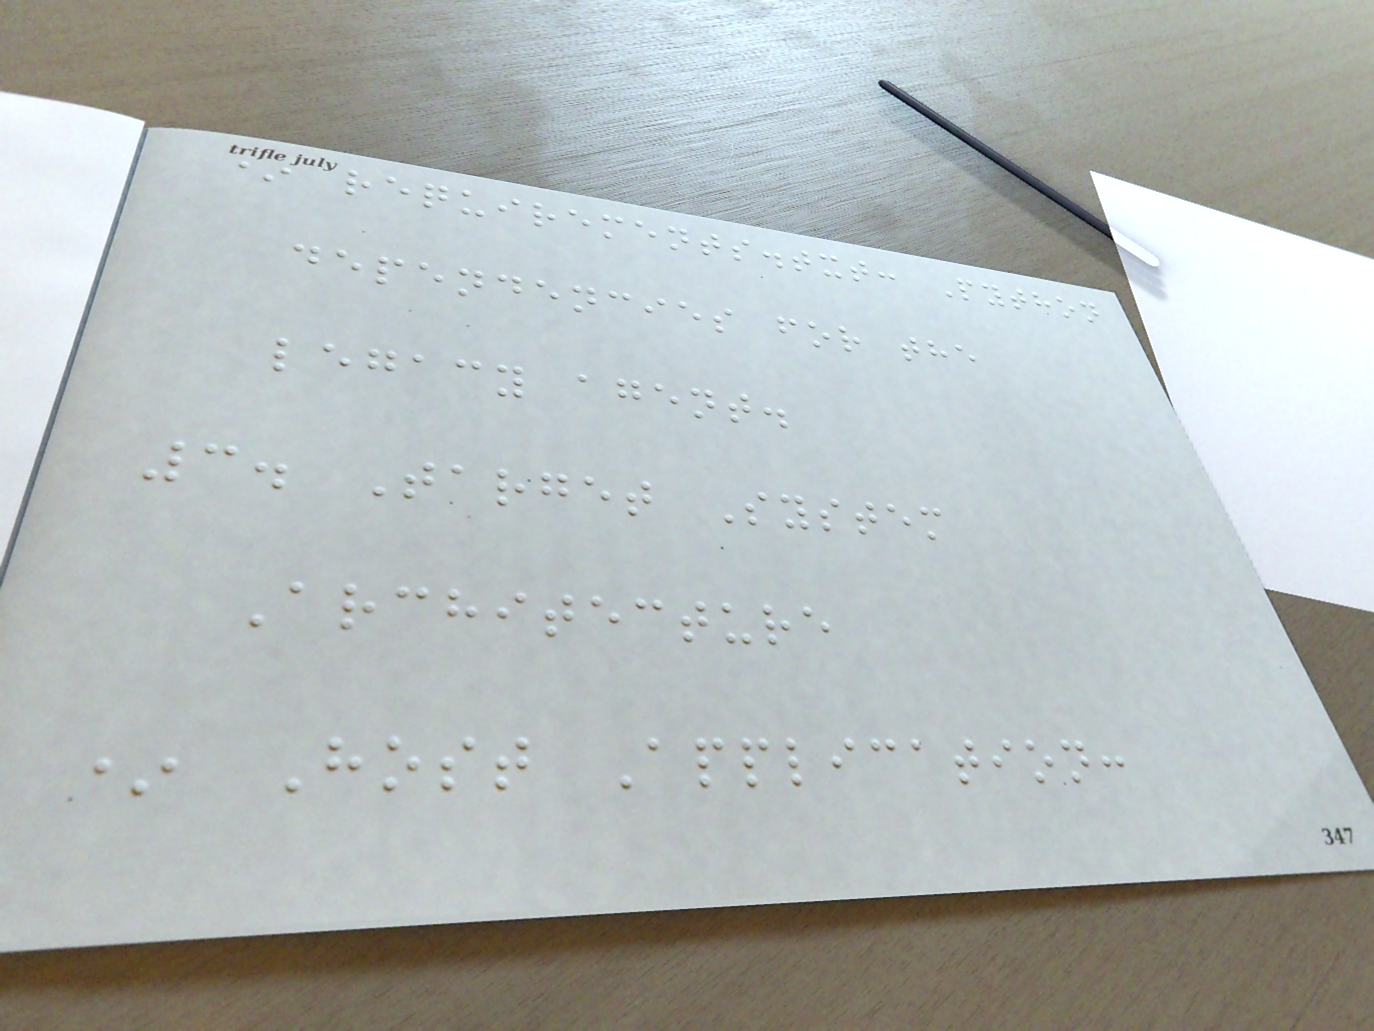* requirements.txt: Python
dependencies for the
legacy agent.
3. Target System
Architecture
* Host Application:
